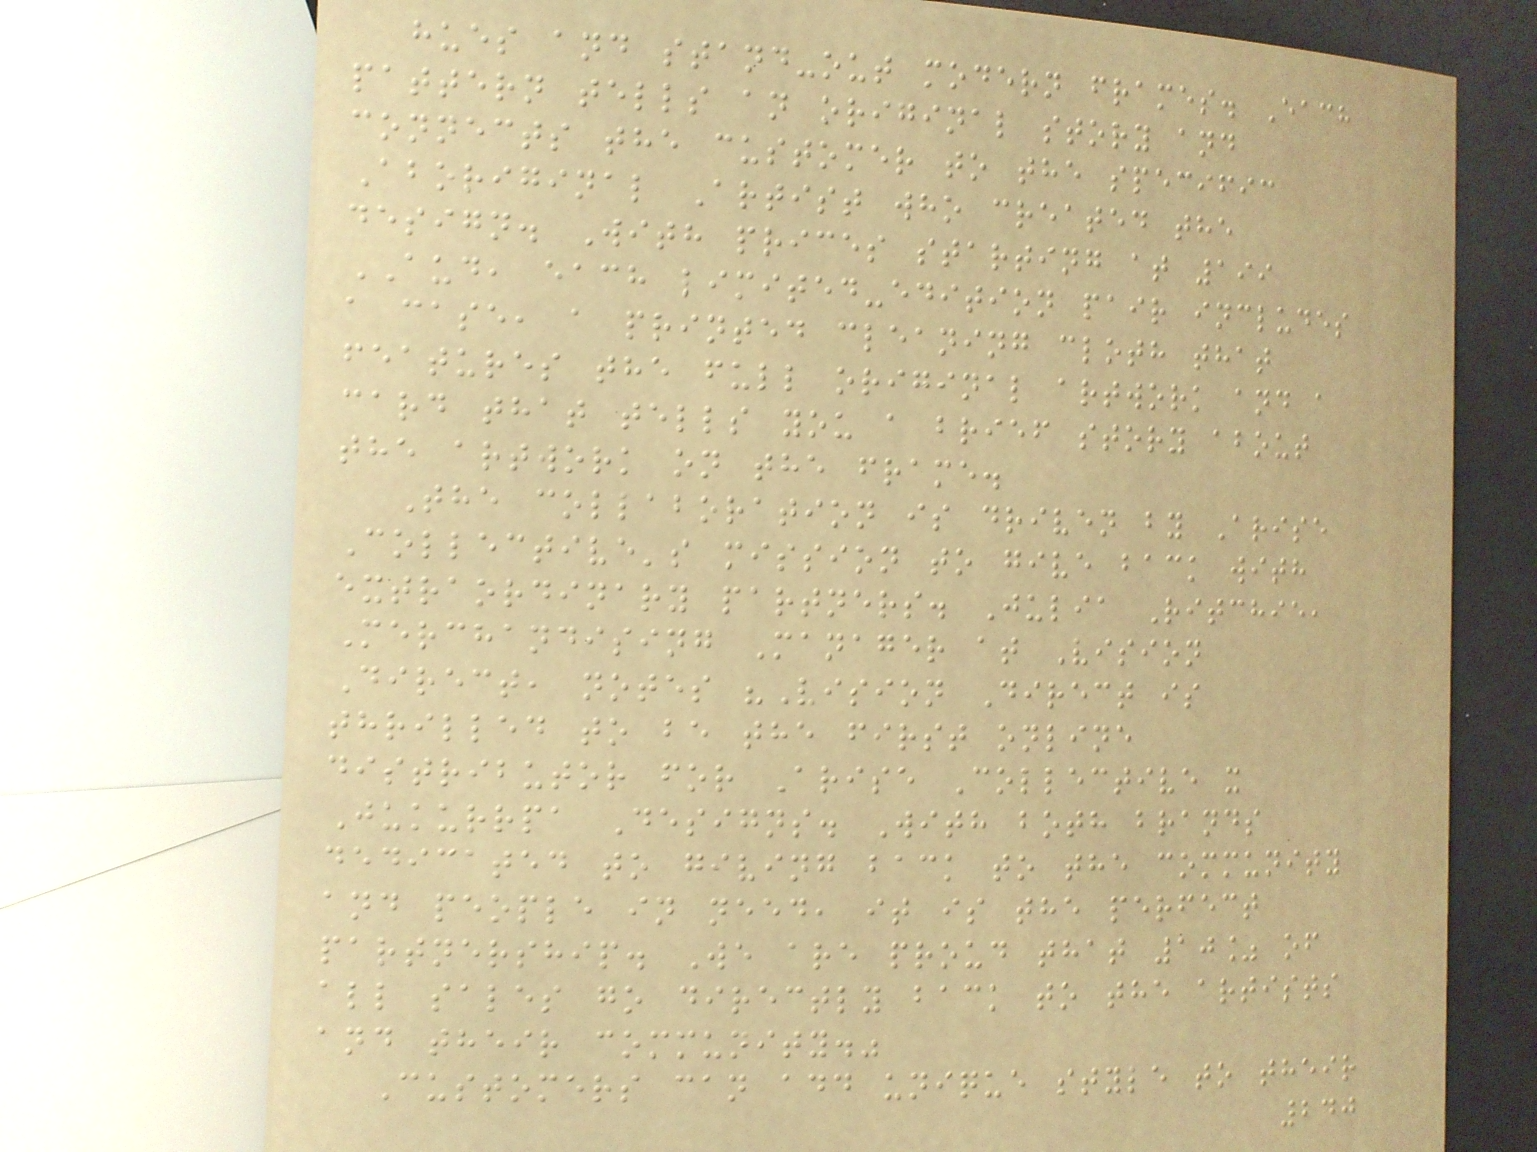hues and stand-out modern frames. Each
pattern tells an original story and
connects the customer to the specific
Aboriginal Artist who created the
design. With prices starting at 199
AUD, each limited-edition pair includes
a case, a printed cleaning cloth that
features the full original artwork and a
card that tells you a brief story about
the artwork on the frame.
The collaboration is driven by Arise
Collective's mission to give back with
extraordinary partners. Julia Ritchie,
Merchandising Manager at Vision
Direct, notes "Vision Direct is
thrilled to be the first online
distributor for Arise Collective x
Jukurrpa Designs. With both brands
dedicated to giving back to the community
and people in need, it is the perfect
partnership. We are proud that 10% of
all sales go directly back to the artists
and their community."
Customers can add unique style to their
240
